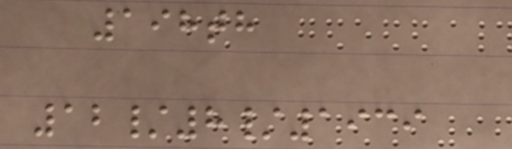198th
12/8/1939
